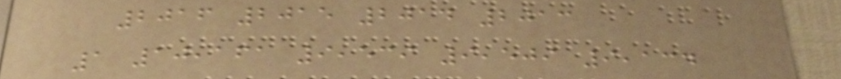2016 2015 2014 2013
1 10,161 9,539 9,509 9,134
